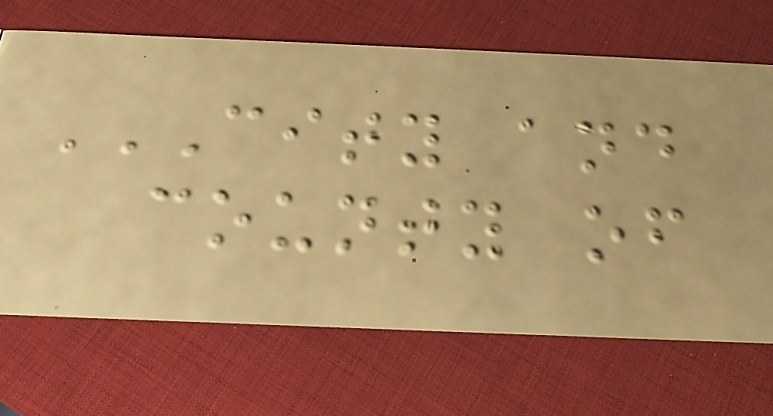CITY AND
COUNTY OF
